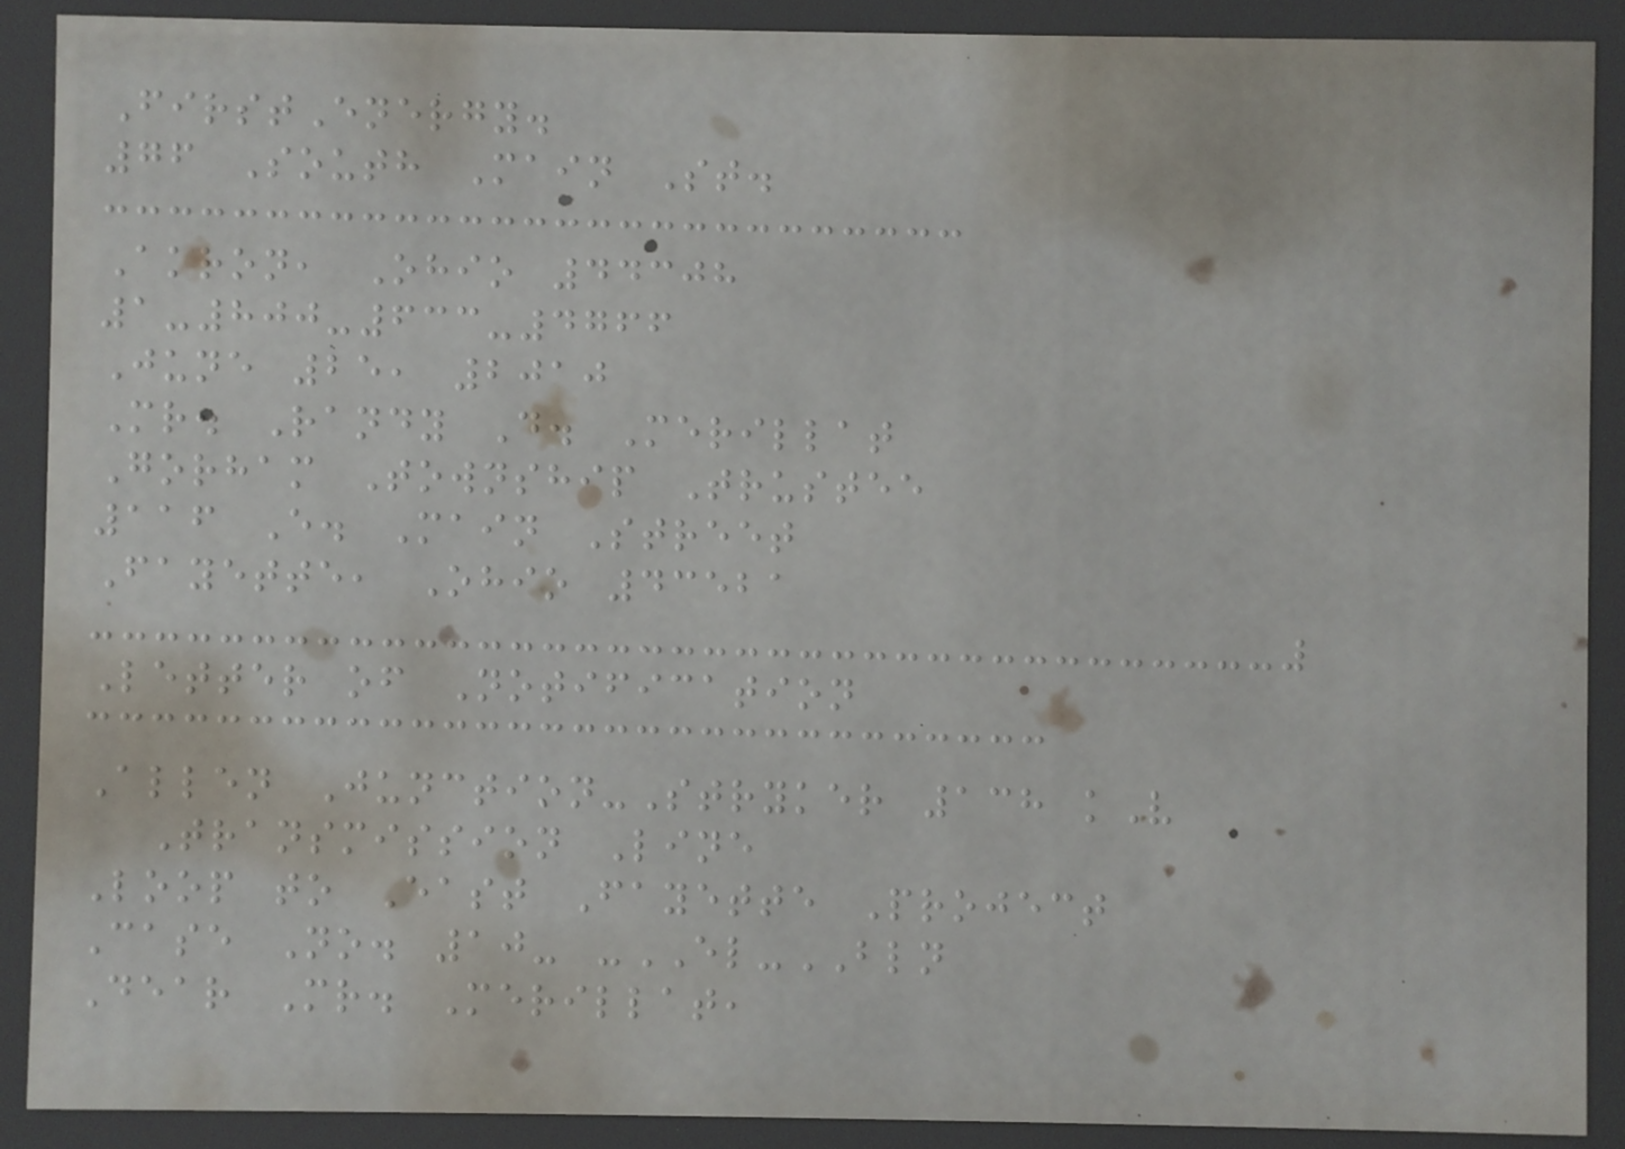FirstEnergy.
76 South Main St.
Akron, Ohio 44308
1-800-633-4766
June 25, 2010
Mr. Randy D. Merillat
Gorham Township Trustee
116 E. Main Street
Fayette, Ohio 43521
Letter of Notification
Allen Junction-Stryker 138 kV
Transmission Line
Loop to East Fayette Project
Case No. 10- -EL-BLN
Dear Mr. Merillat,
